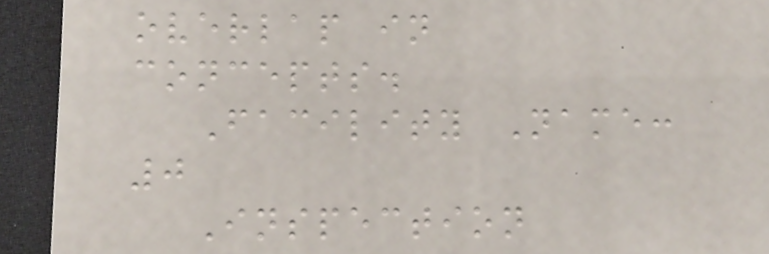overlap in
concepts.
Facility Name:
0
Inspection
